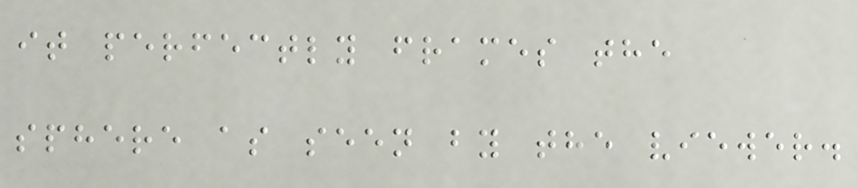it perfectly frames the
sphere as seen by the viewer.
